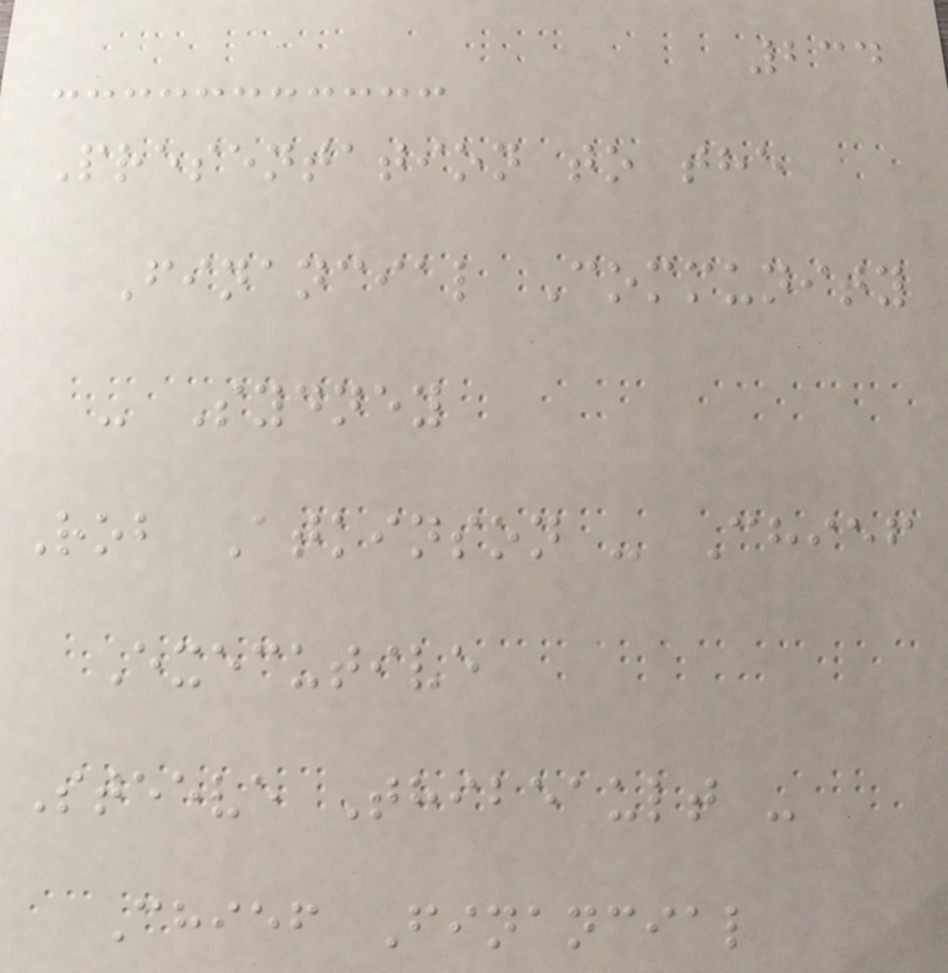234
Presentation to the
Financial Community
- Sydney
Rob Atkinson - Chief
Executive
Steeve Thibeault -
Chief Financial
